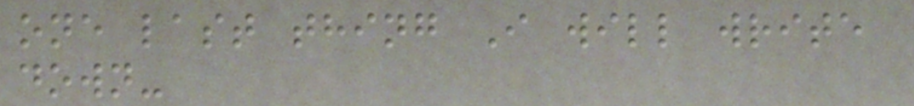one last thing I will write
down-
